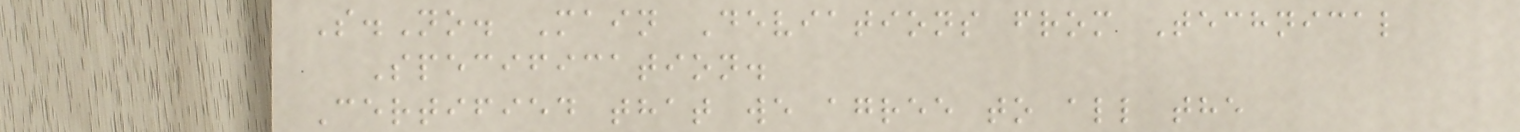S.No. Main Deviations from Technical
Specification.
Certified that we agree to all the
